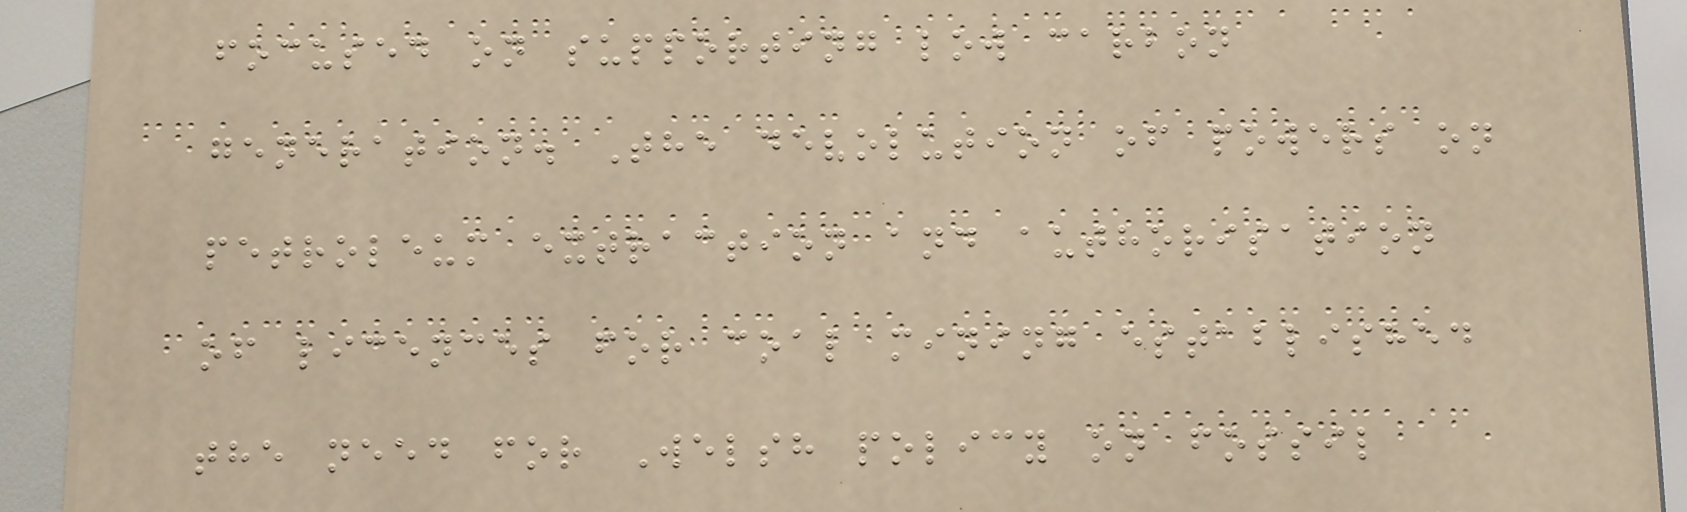focused on supporting low carbon
generation. The devolution of powers on
petroleum extraction and authorisation
of licences for coal mining established
the need for Welsh policy on fossil
